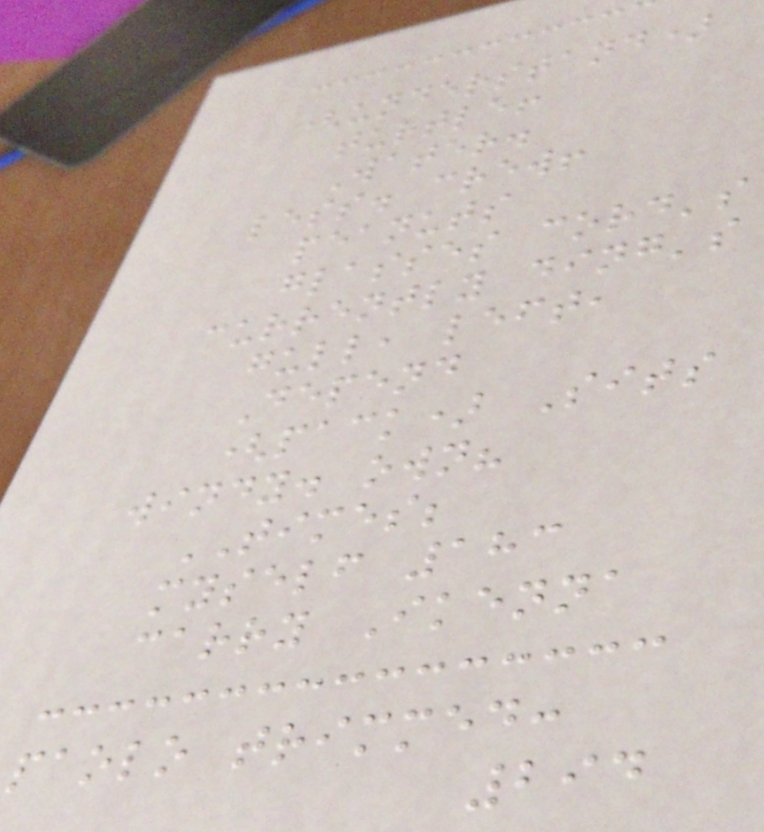(understand)
turtle!
Water.
less. crew!
peanuts
glasses cord's
currently ding's
gull, left,
Depend
(pack) Sits
windy. own?
TIMES;
myself 183
carry Ikenna
paolo trimmed:
294
